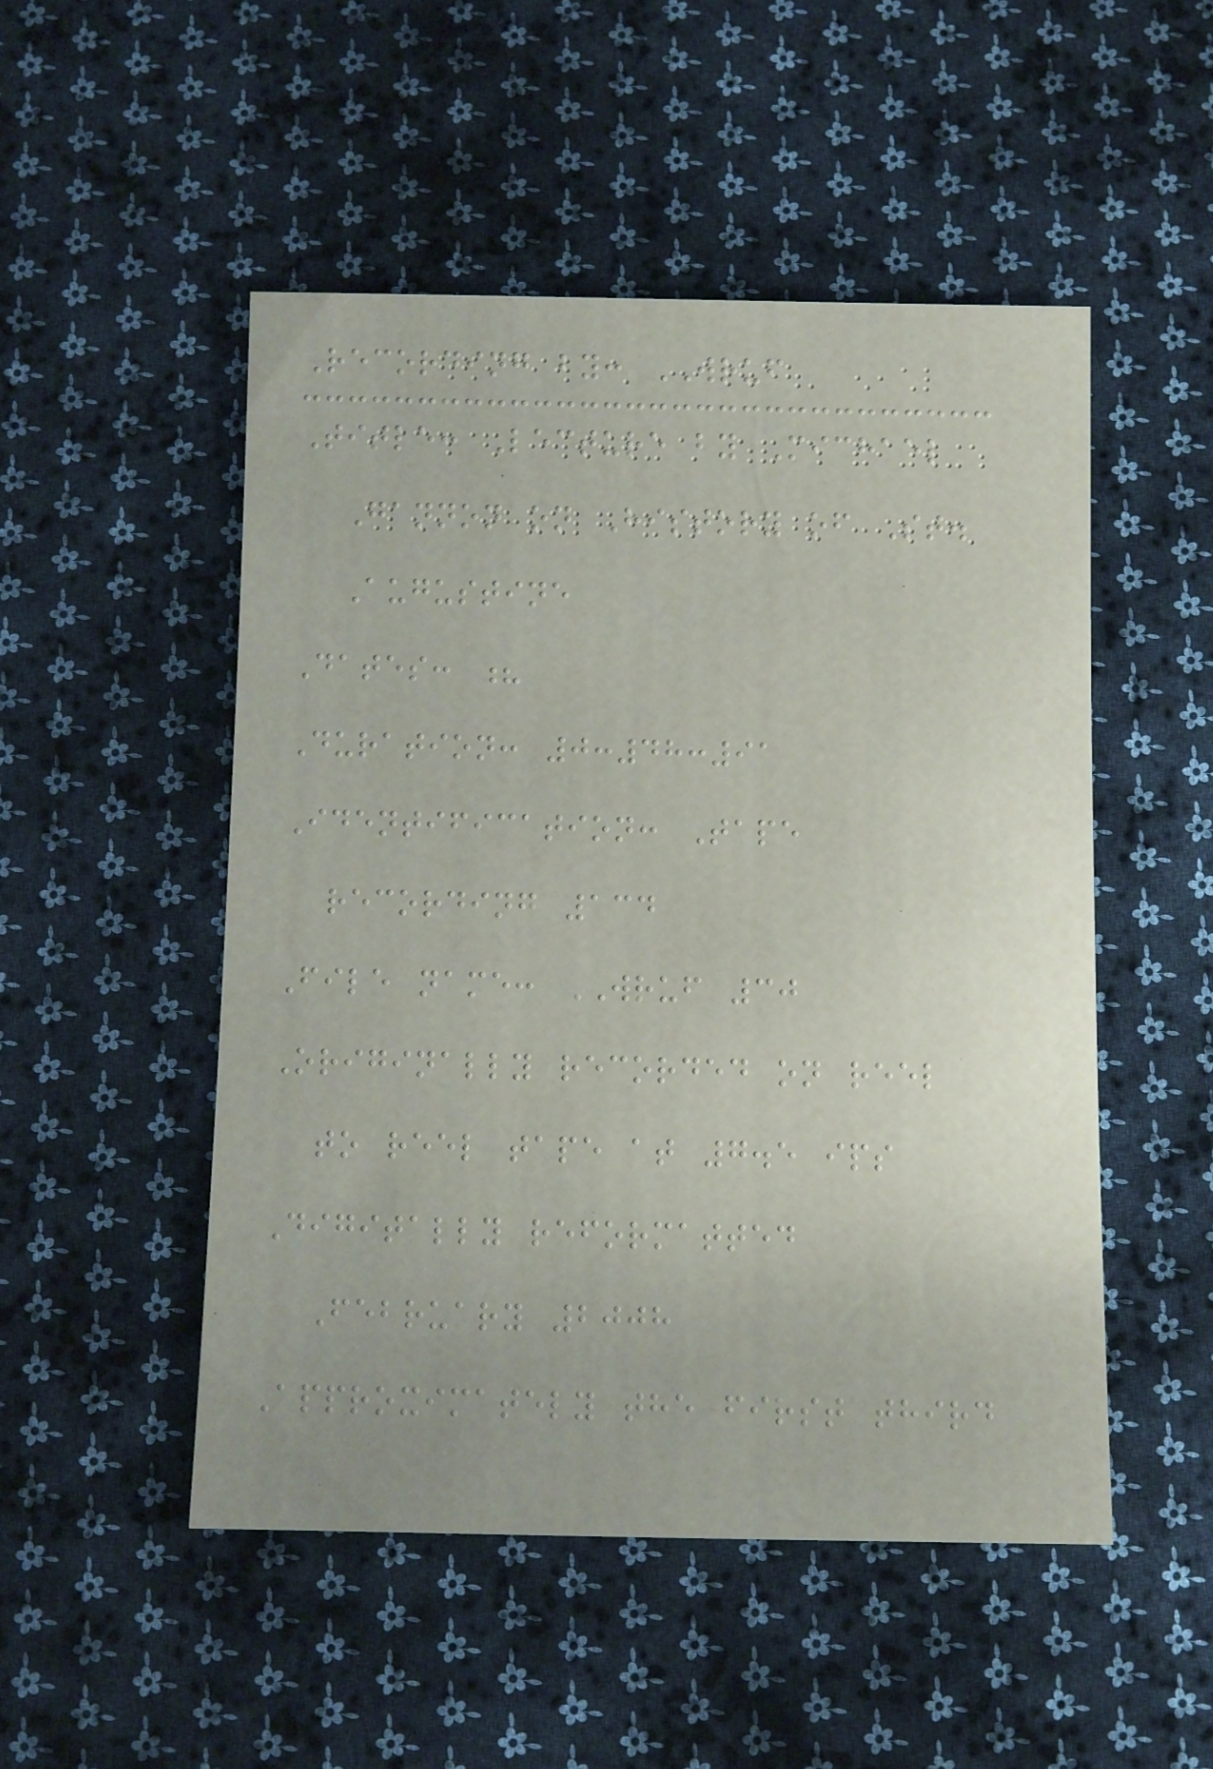Recording by: WRUF
Title: Lecture by Michael
Gannon on History of St.
Augustine
Dates: ?
Duration: 0:48:91
Identification: Tape
recording 134
File name: WRUF 30
Originally recorded on reel
to reel tape at 7.5 ips
Digitally reformatted
February 2008
Approximately the first third
